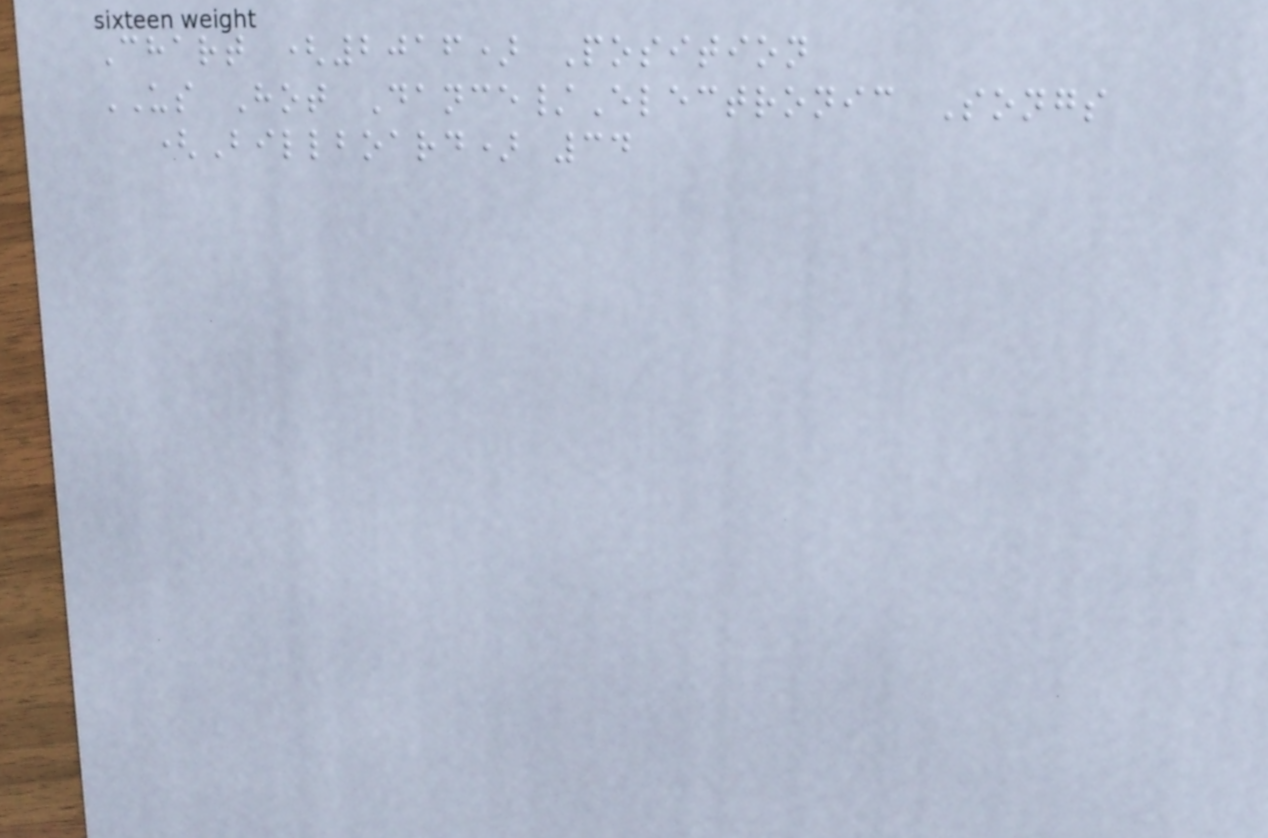Chart (2016) Position
US Hot Dance/Electronic Songs
(Billboard) 34
